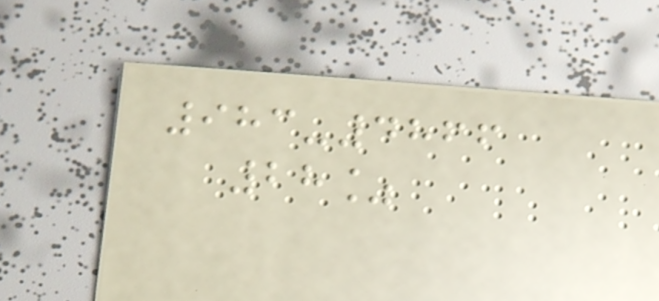983-4866
28%
